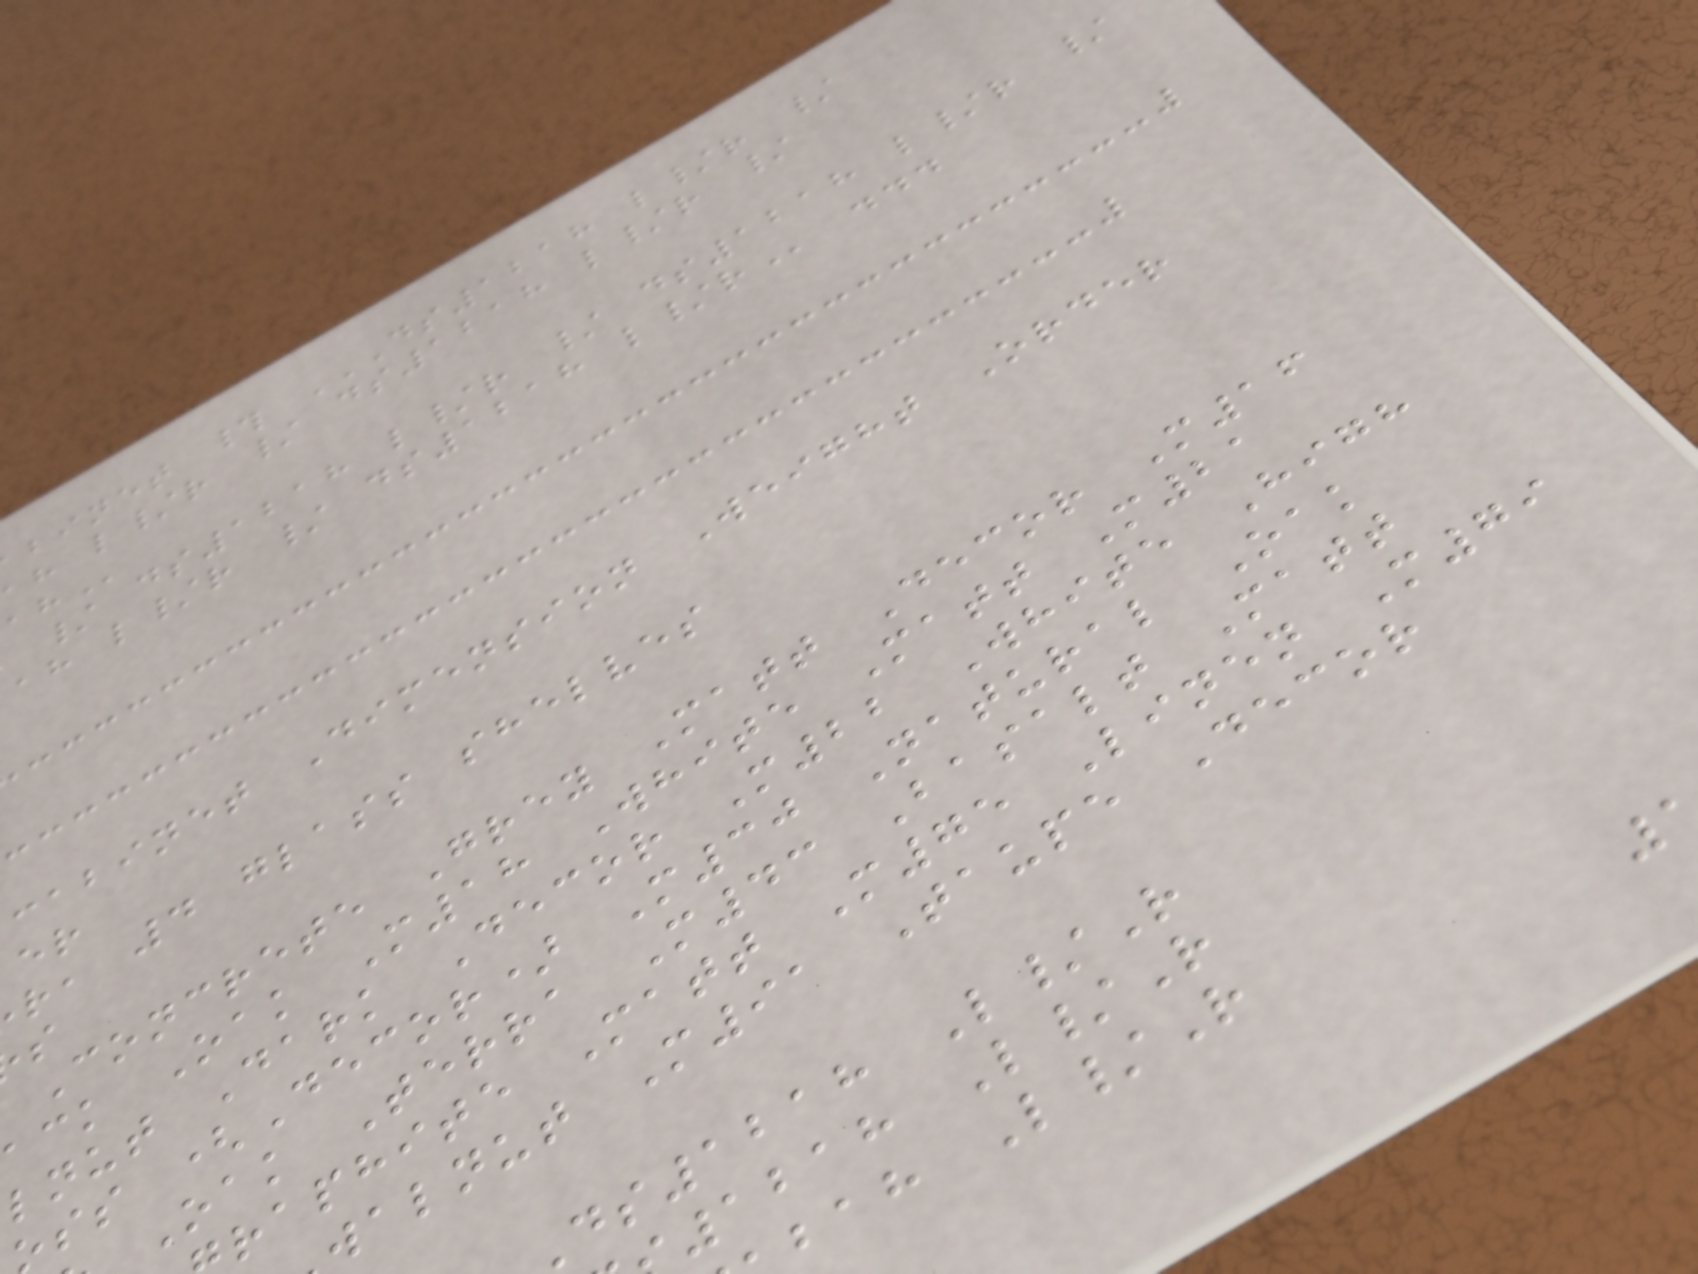ah l/r / ds1218 l/r /
/ ds1218 l/r / ds1218 l/r /
ah l/r / ds1218
cabinet Dimension Weight Order
r, 4 glass shelves
Concrete Grey Matt Decor M16
ack Oak M18 White Matt M21
lnut Dark Decor M22 White High
ss (Decor) M30 Natural Oak
Oak Terra M43 Basalt Matt
raphite Matt M75 Linen M79
walnut M91 Taupe Decor
ds1218 L/R
1218 L/R
bah L/R
